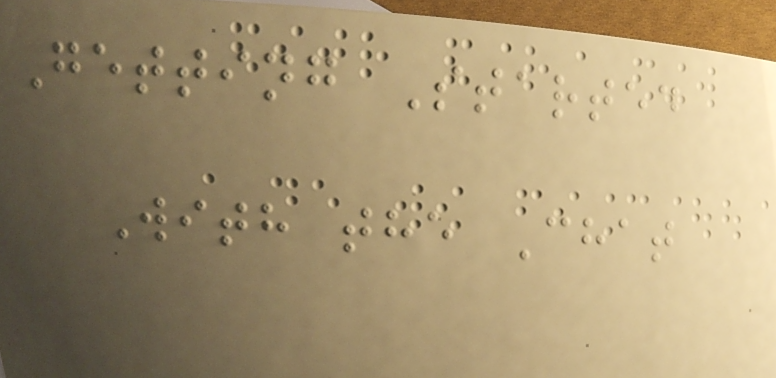Getting Started
With the Chat
